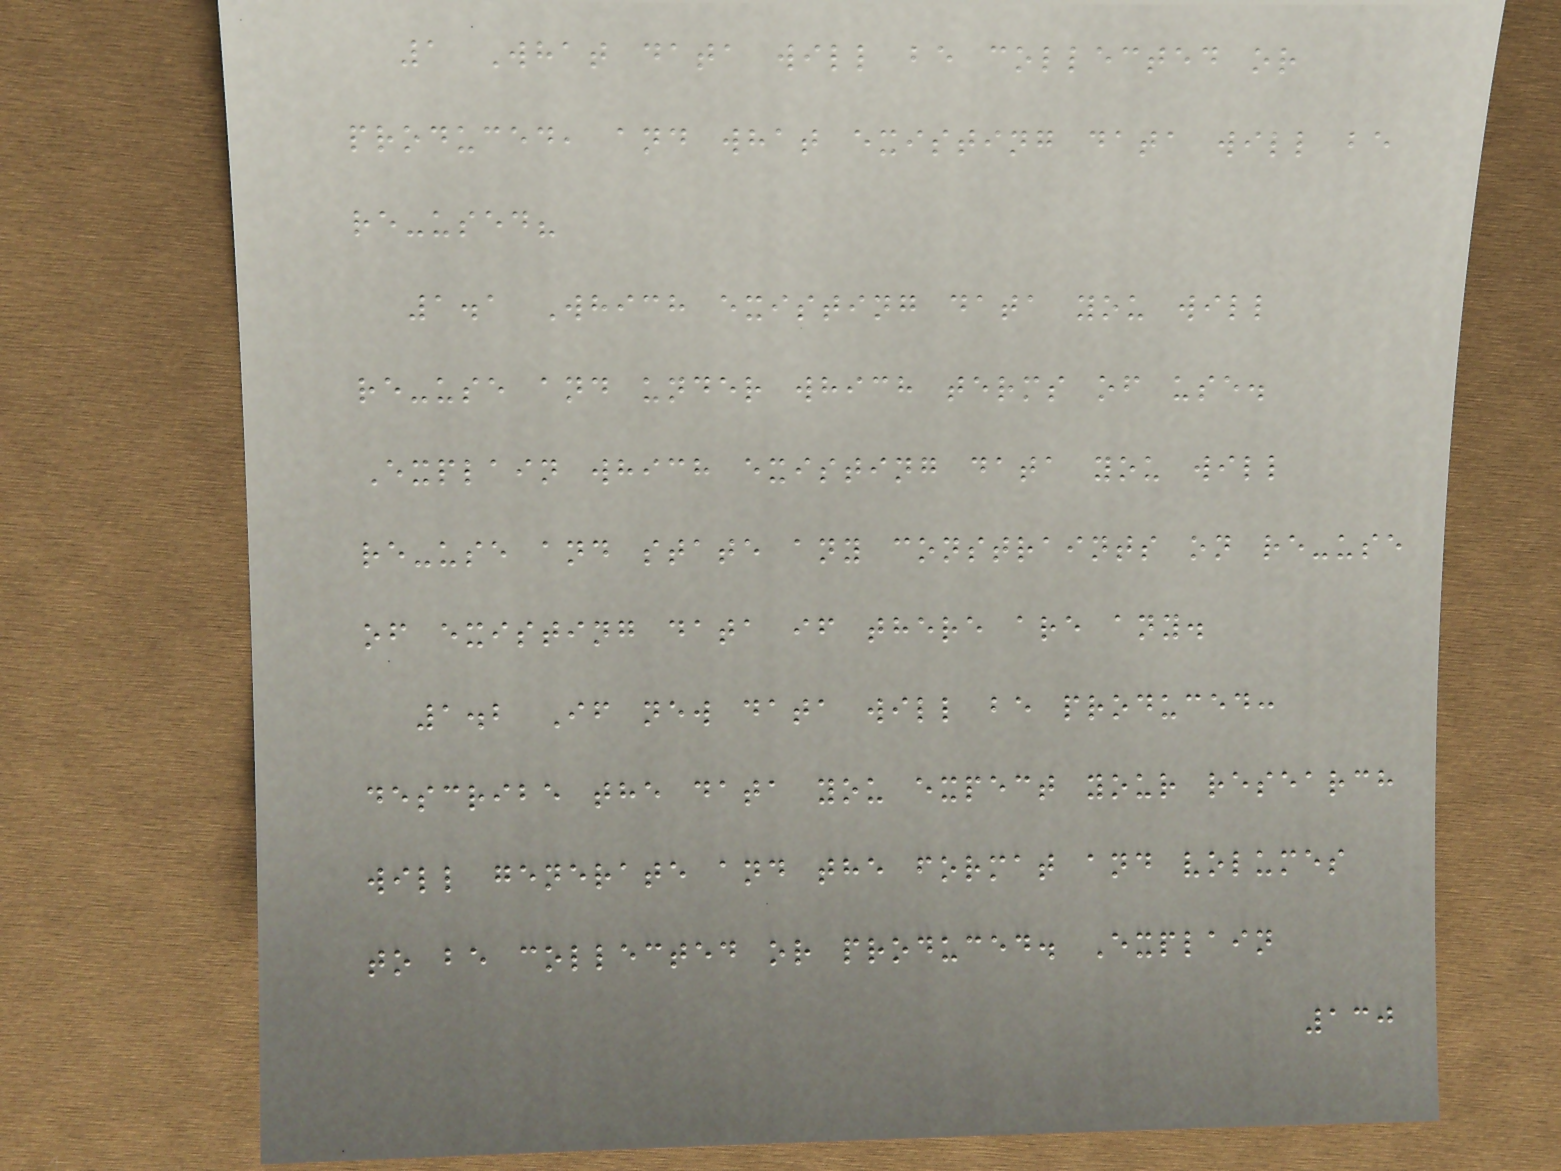1 What data will be collected or
produced, and what existing data will be
re-used?
1.1 Which existing data you will
re-use and under which terms of use.
Explain which existing data you will
re-use and state any constraints on re-use
of existing data if there are any.
1.2 If new data will be produced:
describe the data you expect your research
will generate and the format and volumes
to be collected or produced. Explain
130
